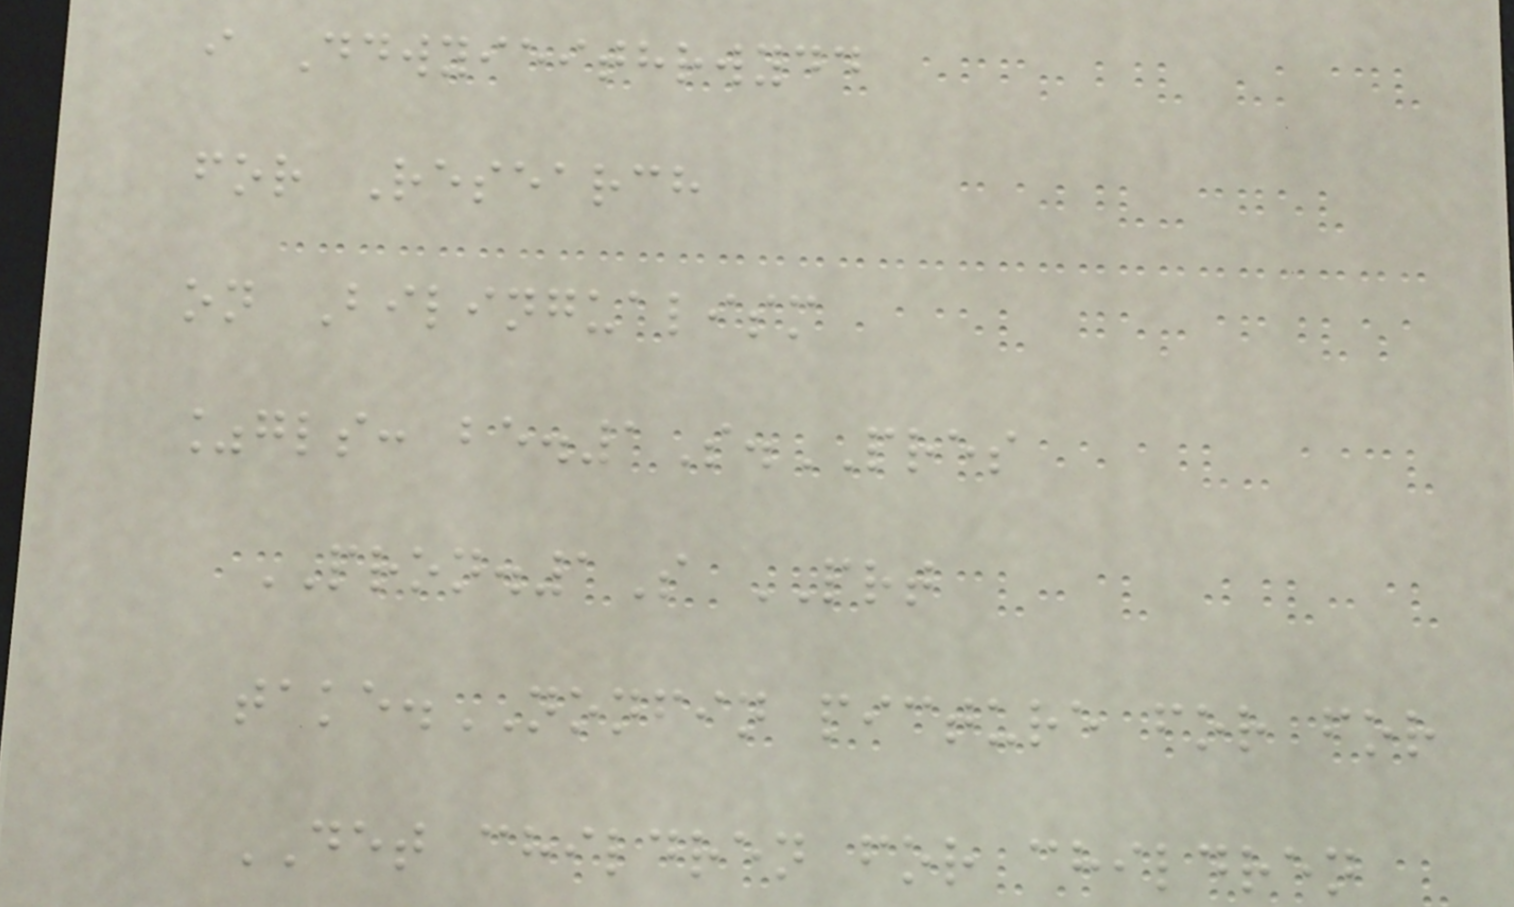i Ddwyieithrwydd
for Research
on Bilingualism
%gls: be.1S.PRES
PRON.1S PRT
take.NONFIN picture for for
DET children for children
